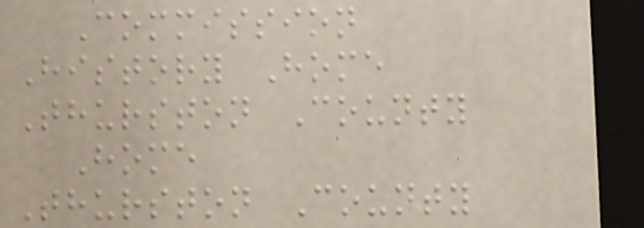Commission
History Home
Thurston County
Home
Thurston County
